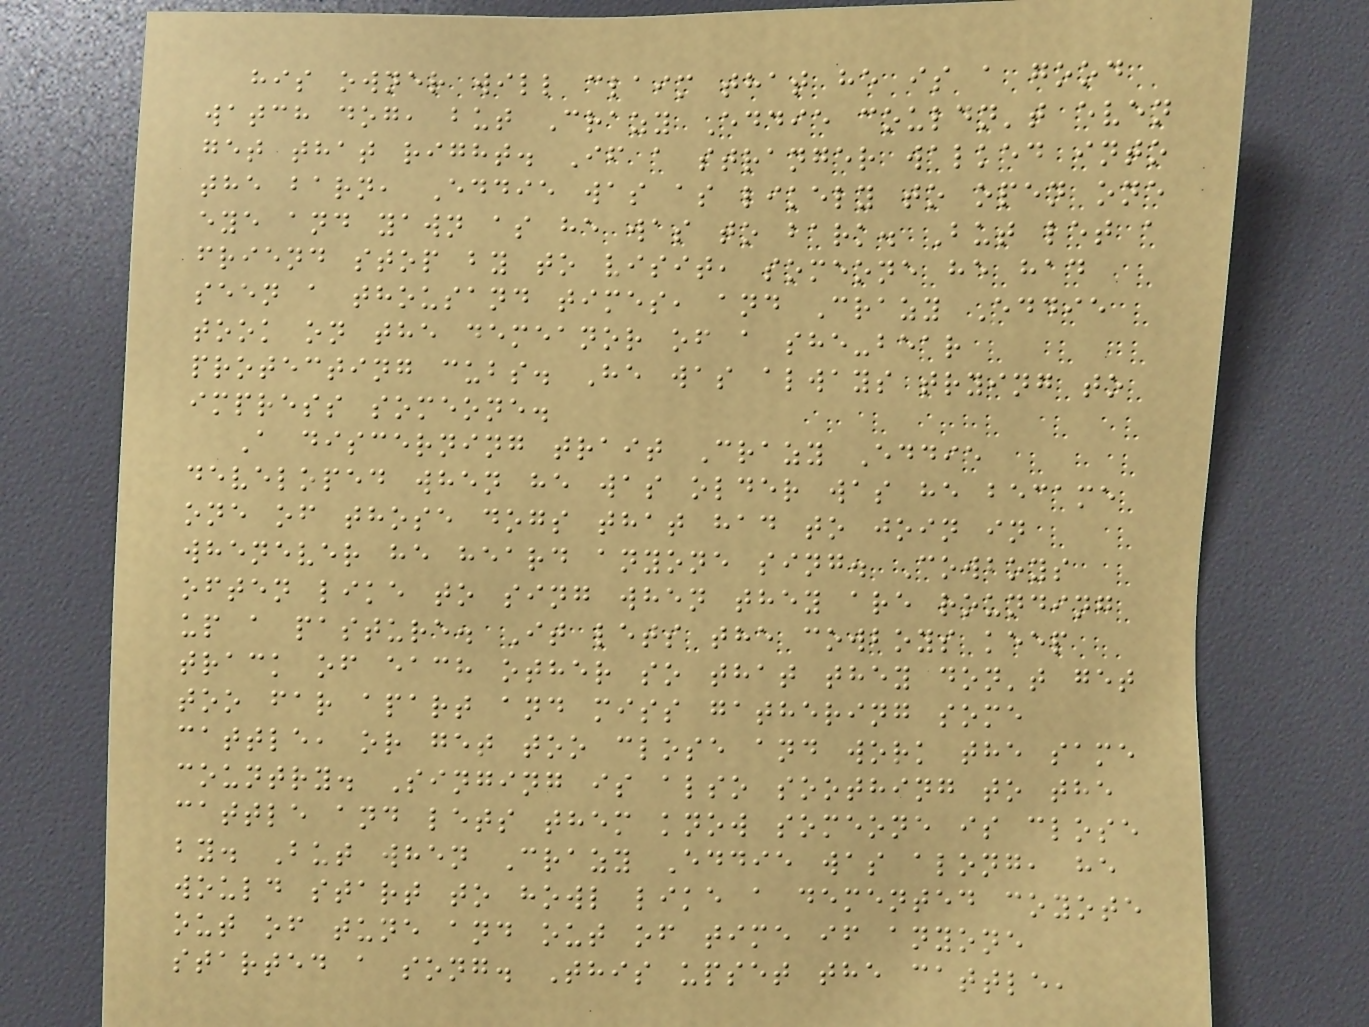his owner will claim that he is a good
watch dog, but Crazy Eddie couldn't even
get that right. If a stranger walked into
the barn, Eddie was as likely to open one
eye and yawn as he was to bark. But let a
friend stop by to visit, someone he had
seen a thousand times, and Crazy Eddie
took on the demeanor of a she-bear
protecting cubs. He was always trying to
impress someone.
A discerning trait Crazy Eddie
developed when he was older was he became
one of those dogs that had to join in
whenever he heard anyone sing. Cowboys
often like to sing when they are rounding
up a pasture. It lets the cowboys keep
track of each other so that they don't get
too far apart and miss gathering some
cattle, or get too close and work the same
country. Singing is also soothing to the
cattle and lets them know someone is close
by. But when Crazy Eddie was along, he
would start to howl like a demented coyote
out of tune and out of time if anyone
started a song. This upset the cattle,
